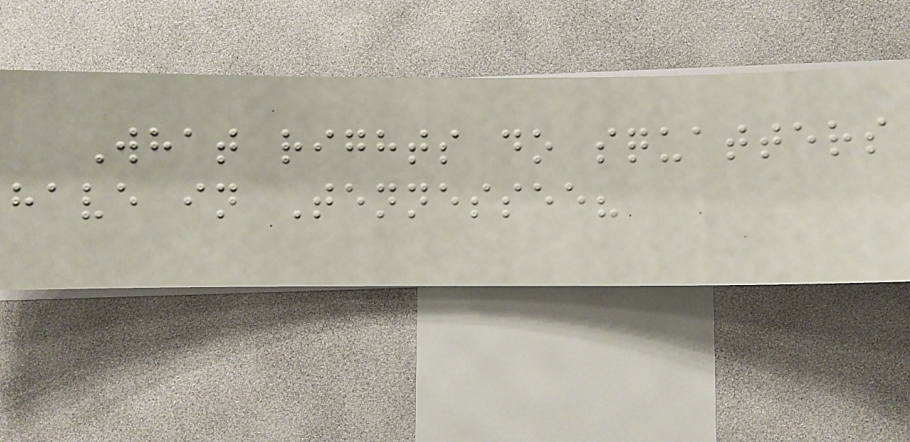What rights do squatters
have in Tennessee?
